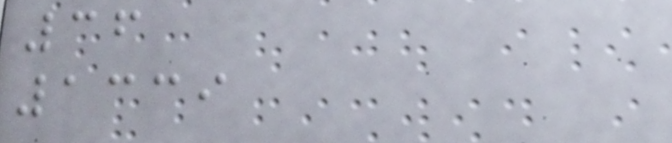36
1339
